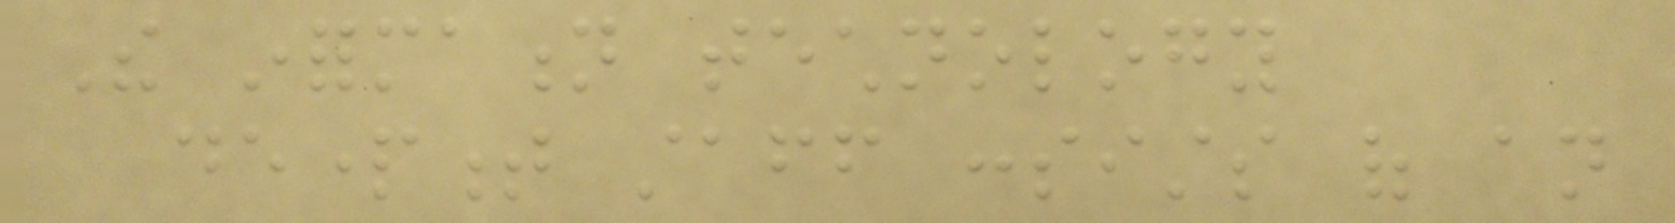The information technology
department staff consists of an
